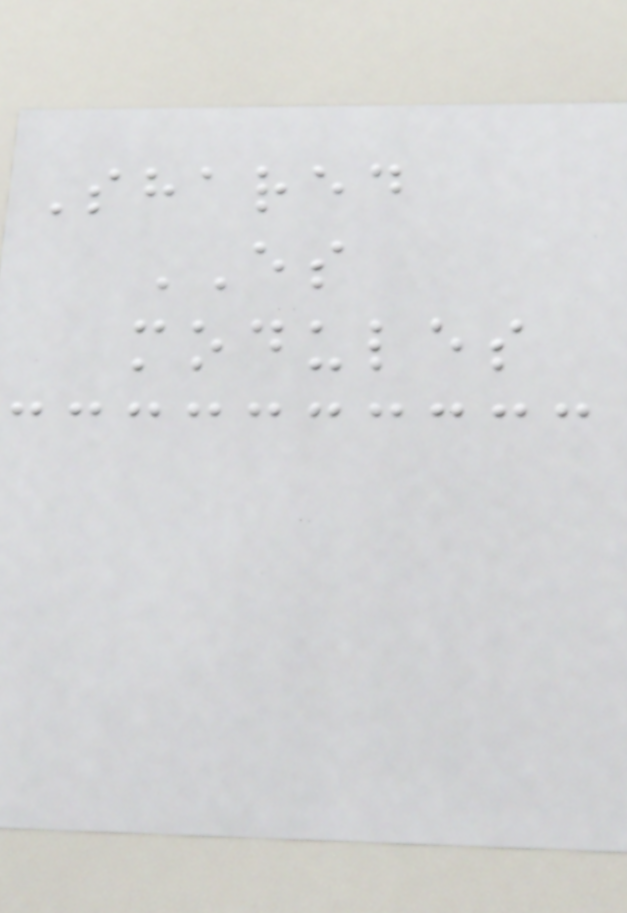Shared
ES
modules
